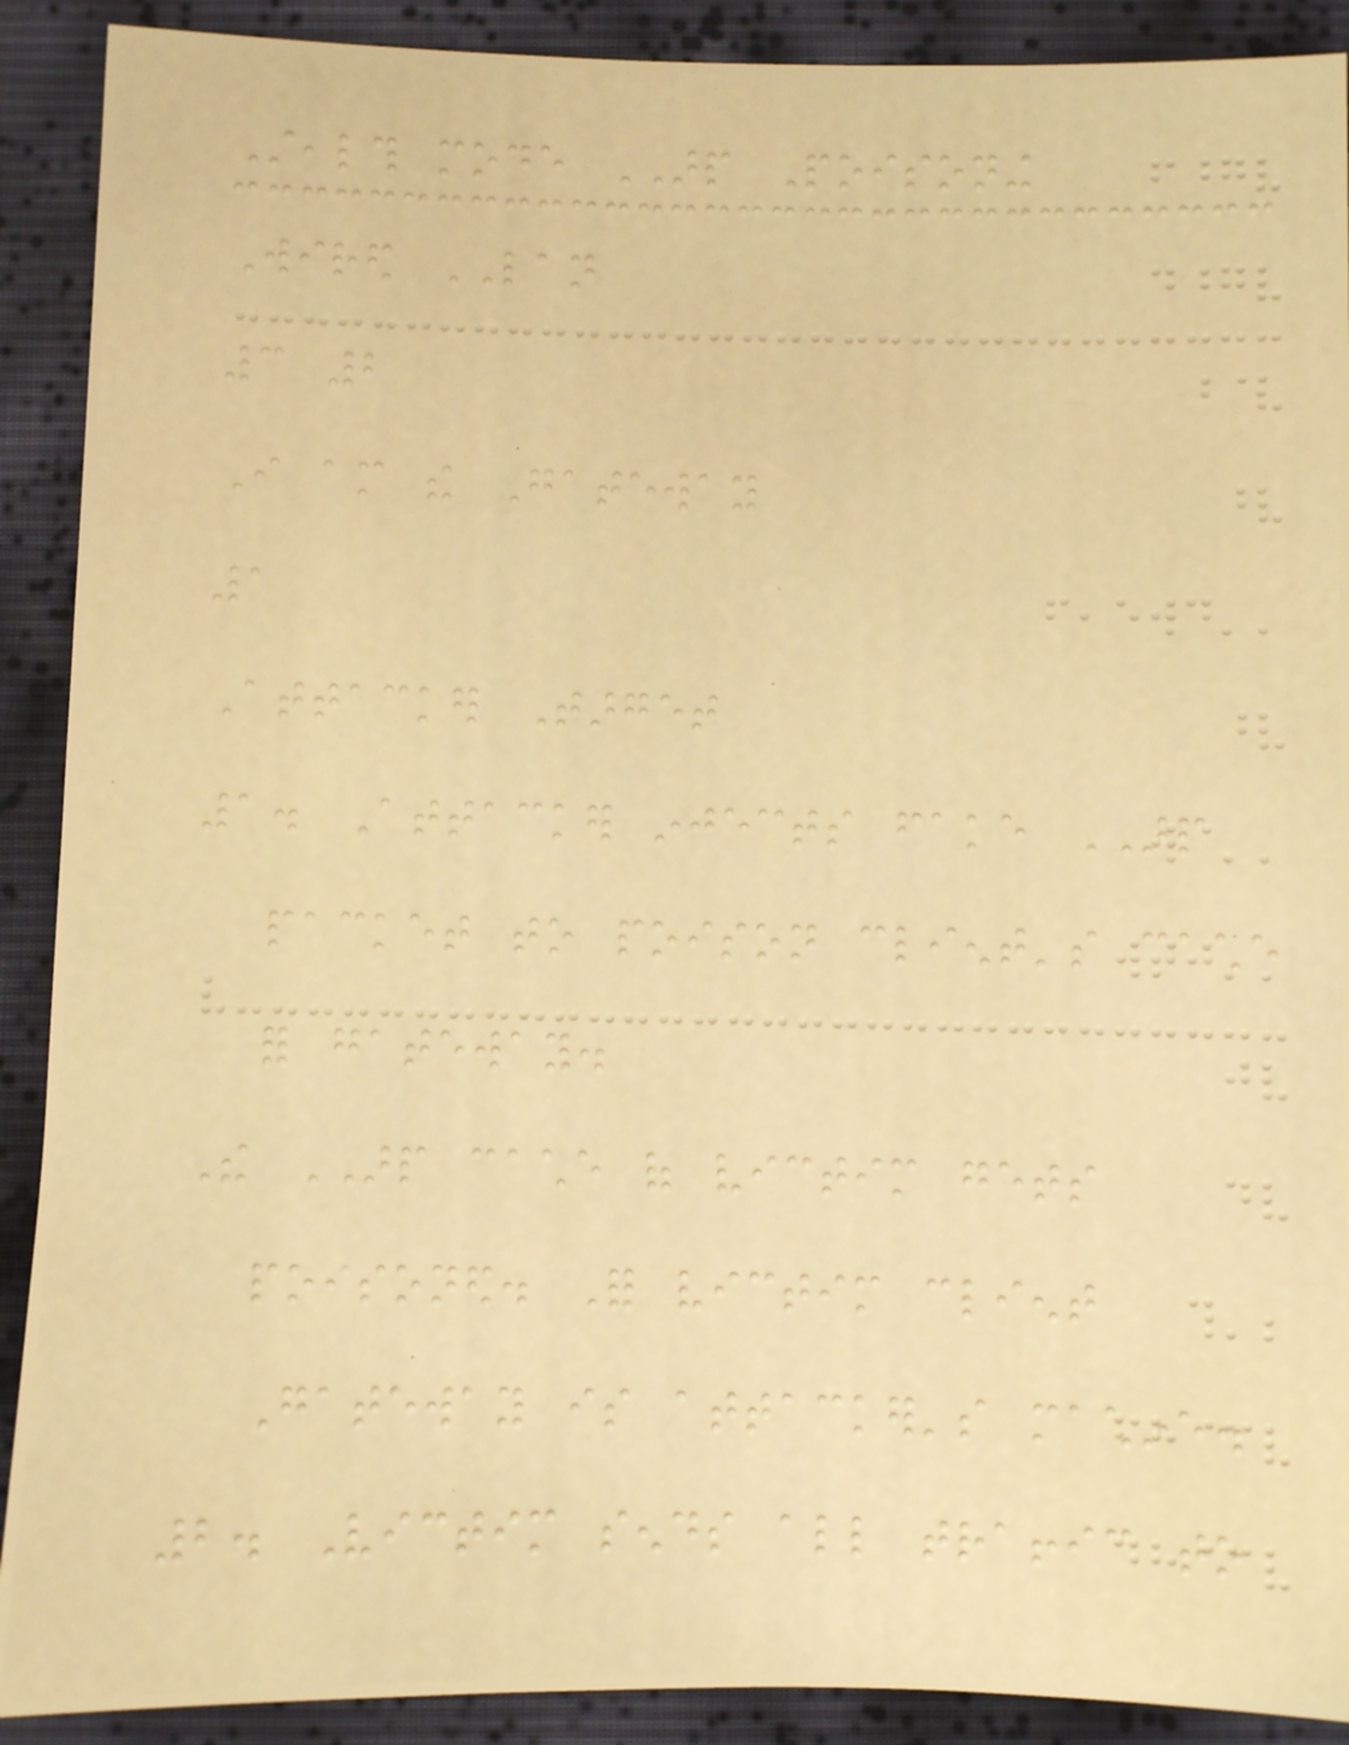Stealth mode ARP Poisoning
Wired LAN
3 2
I am the Gateway
1
Attacker Target
1. Attacker injects fake ARP
packet to poison client's cache
for gateway.
The ARP cache of victim gets
poisoned. For victim client
Gateway is attacker's machine.
2. Victim sends all traffic to
